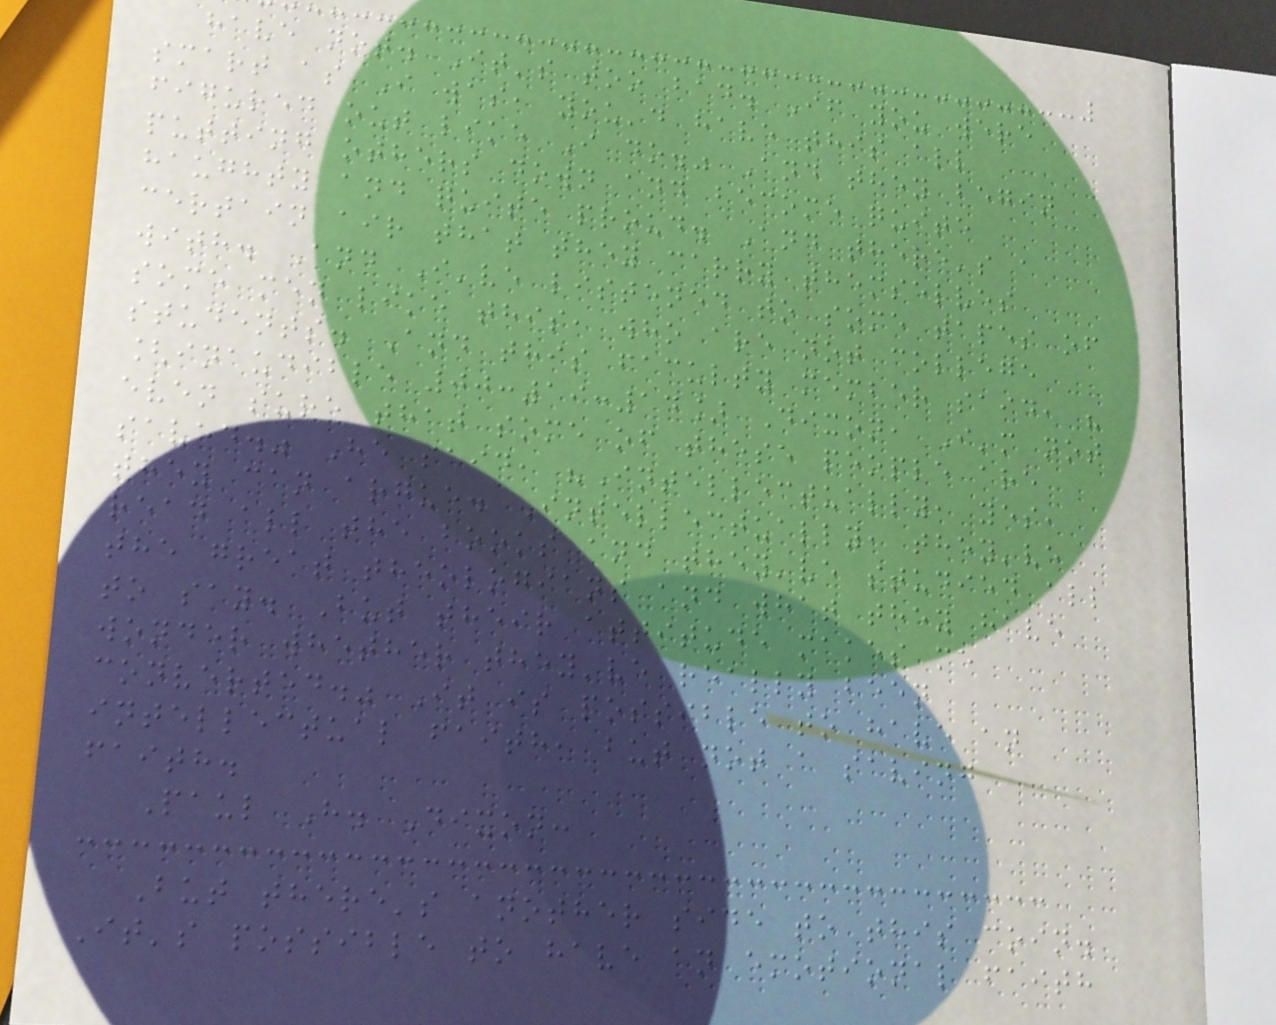have not. It's too bad. If you were
smart as I was, you'd have this all
figured out like I do." And they begin
putting others down and become quite
haughty and quite proud. And there's a
certain air that they carry themselves
with. And I've listened to some tapes of
some men like this, who are not college
students. And this faculty member said, "
[inaudible 00:19:14] Dixon, I'm not
even sure that some of these people are
saved." He said, "Intellectually, yes,
they can argue. Intellectually, they've
read all the books and they've studied all
the great theologians and what they have
to say. But their attitude makes me
wonder whether they've really been
converted." It is possible to have an
intellectual faith, but not a saving
faith.
Paul H. Dixon:
But there's another side to this coin.
It's possible to have an emotional faith
